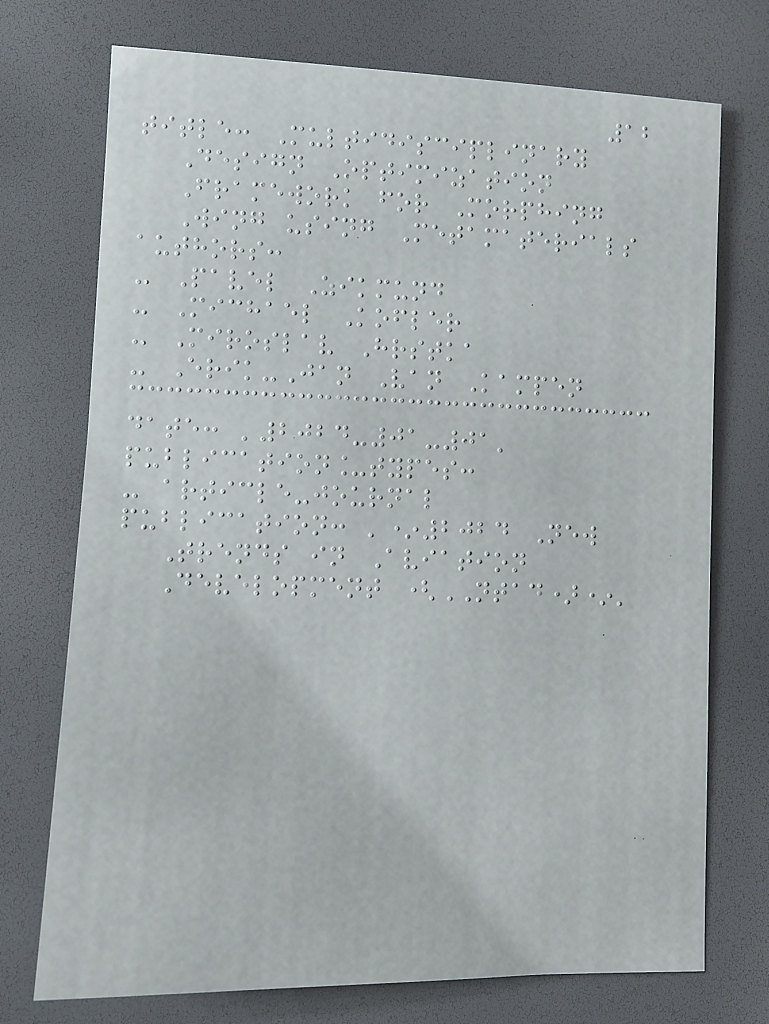12
title: Multidisciplinary
Design Optimization
Framework for Morphing
Wing using Metamaterials
authors:
- Pavel Zikmund
- Michael Kofler
- Miroslav Hrstka
- Erik-Jan Van Kampen
date: '2024-01-01'
publication_types:
- article-journal
publication: '*2024 New
Trends in Aviation
Development (NTAD)*'
